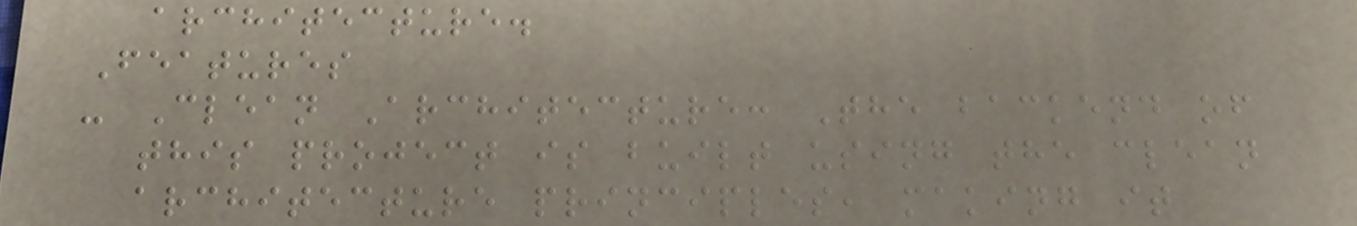architecture.
Features
- Clean Architecture: The backend of
this project is built using the clean
architecture principles, making it
